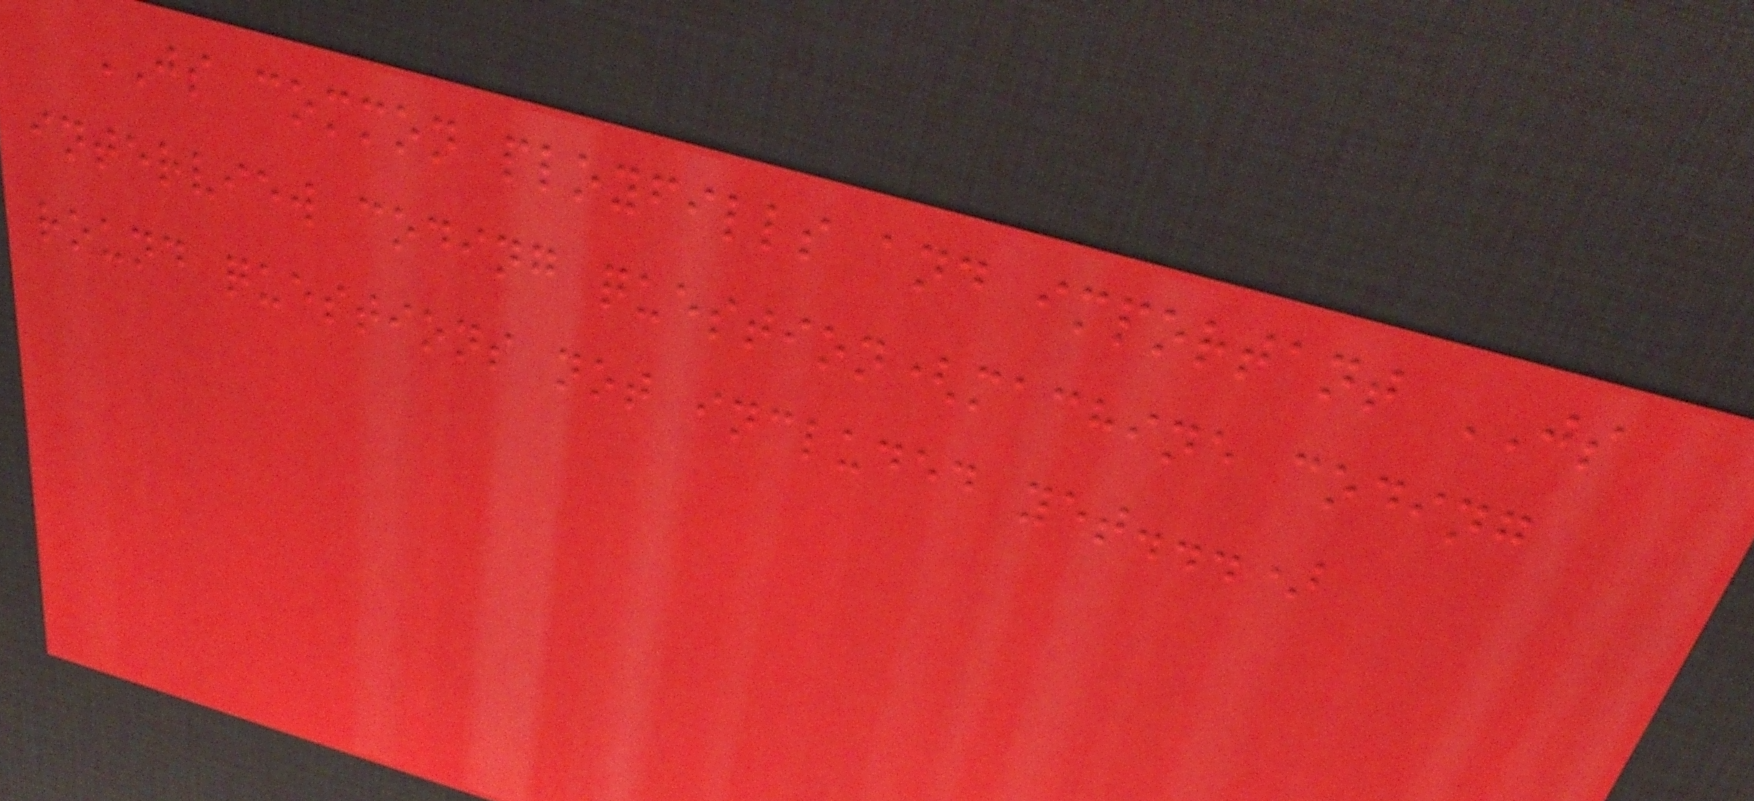JS common ployfills and important JS
interview coding question(machine coding
round questions not included yet...)
